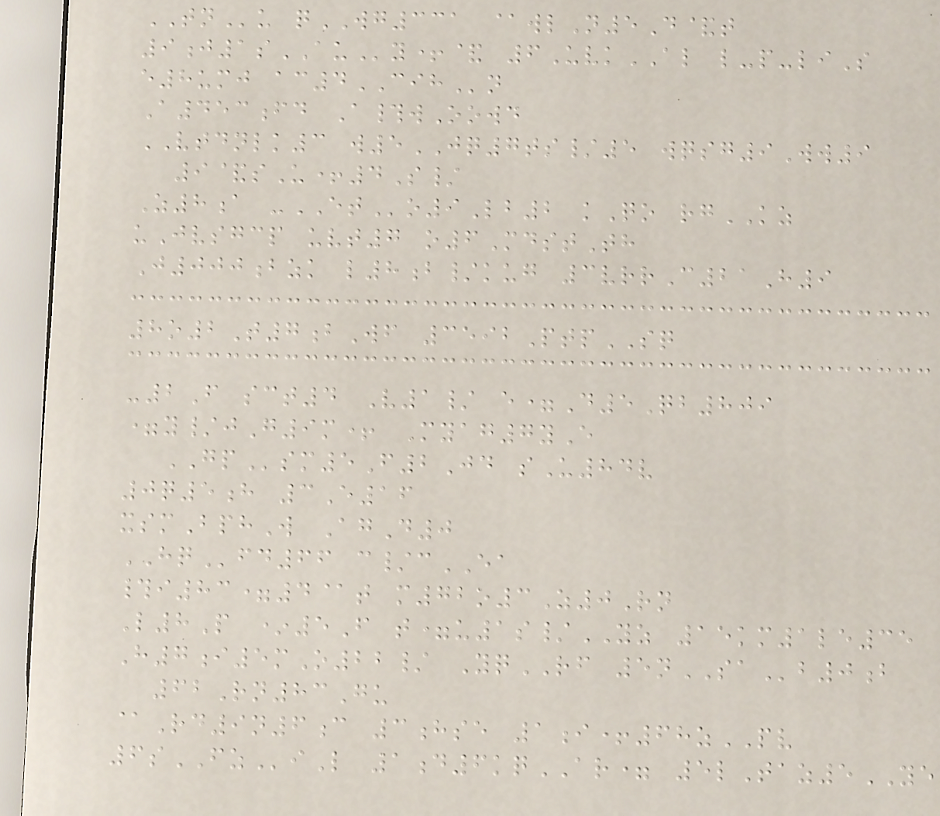TNu qWG331 @wlN5D&t
9j1sAUy+& 6UvkAL l-p-liS
e8umj ac4CIHn
A453fd A#wOowd
VTDNLK3 w5JQ7ts/5 wqsg9Ww9
9&sU+4S/
Z8a -ETo9Lb2 kQo rgKZ
uJvsgcp uvt7 o6MdstTh
J000bzk l8b/kug 3vrrC21H9
8o2T7bWf 3592PtpSQ
-2F sct4 V1/ e=D5Qb809
=y/jG9m+ Myag7yE
GPsm5F2Jd sU84v
0q5h 3E16
xsmBphW AgD0
HQfd66 c/cEA
#i83=4@t m72o3Z0Rn
L8P *5F t=u1s/YZ 15km1le35
H7i5mO22/ YqRF 5nSAb0b
62Rn83Gu
@Rd9n6c 3hse 1i+68zPV
6sFZiL 1d6kqAR= 5lTaz5YE
